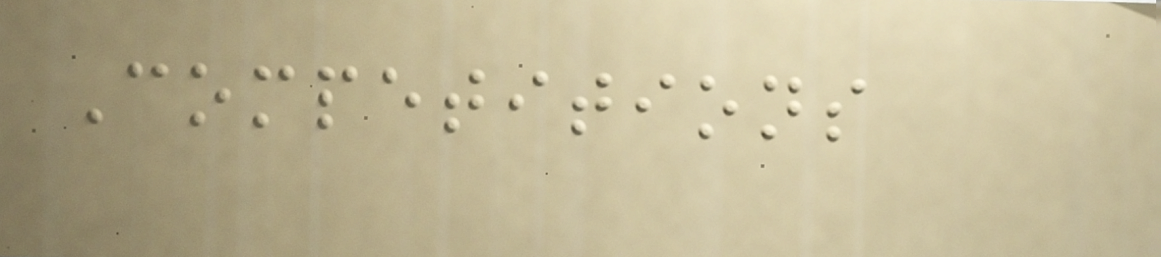Competitions
